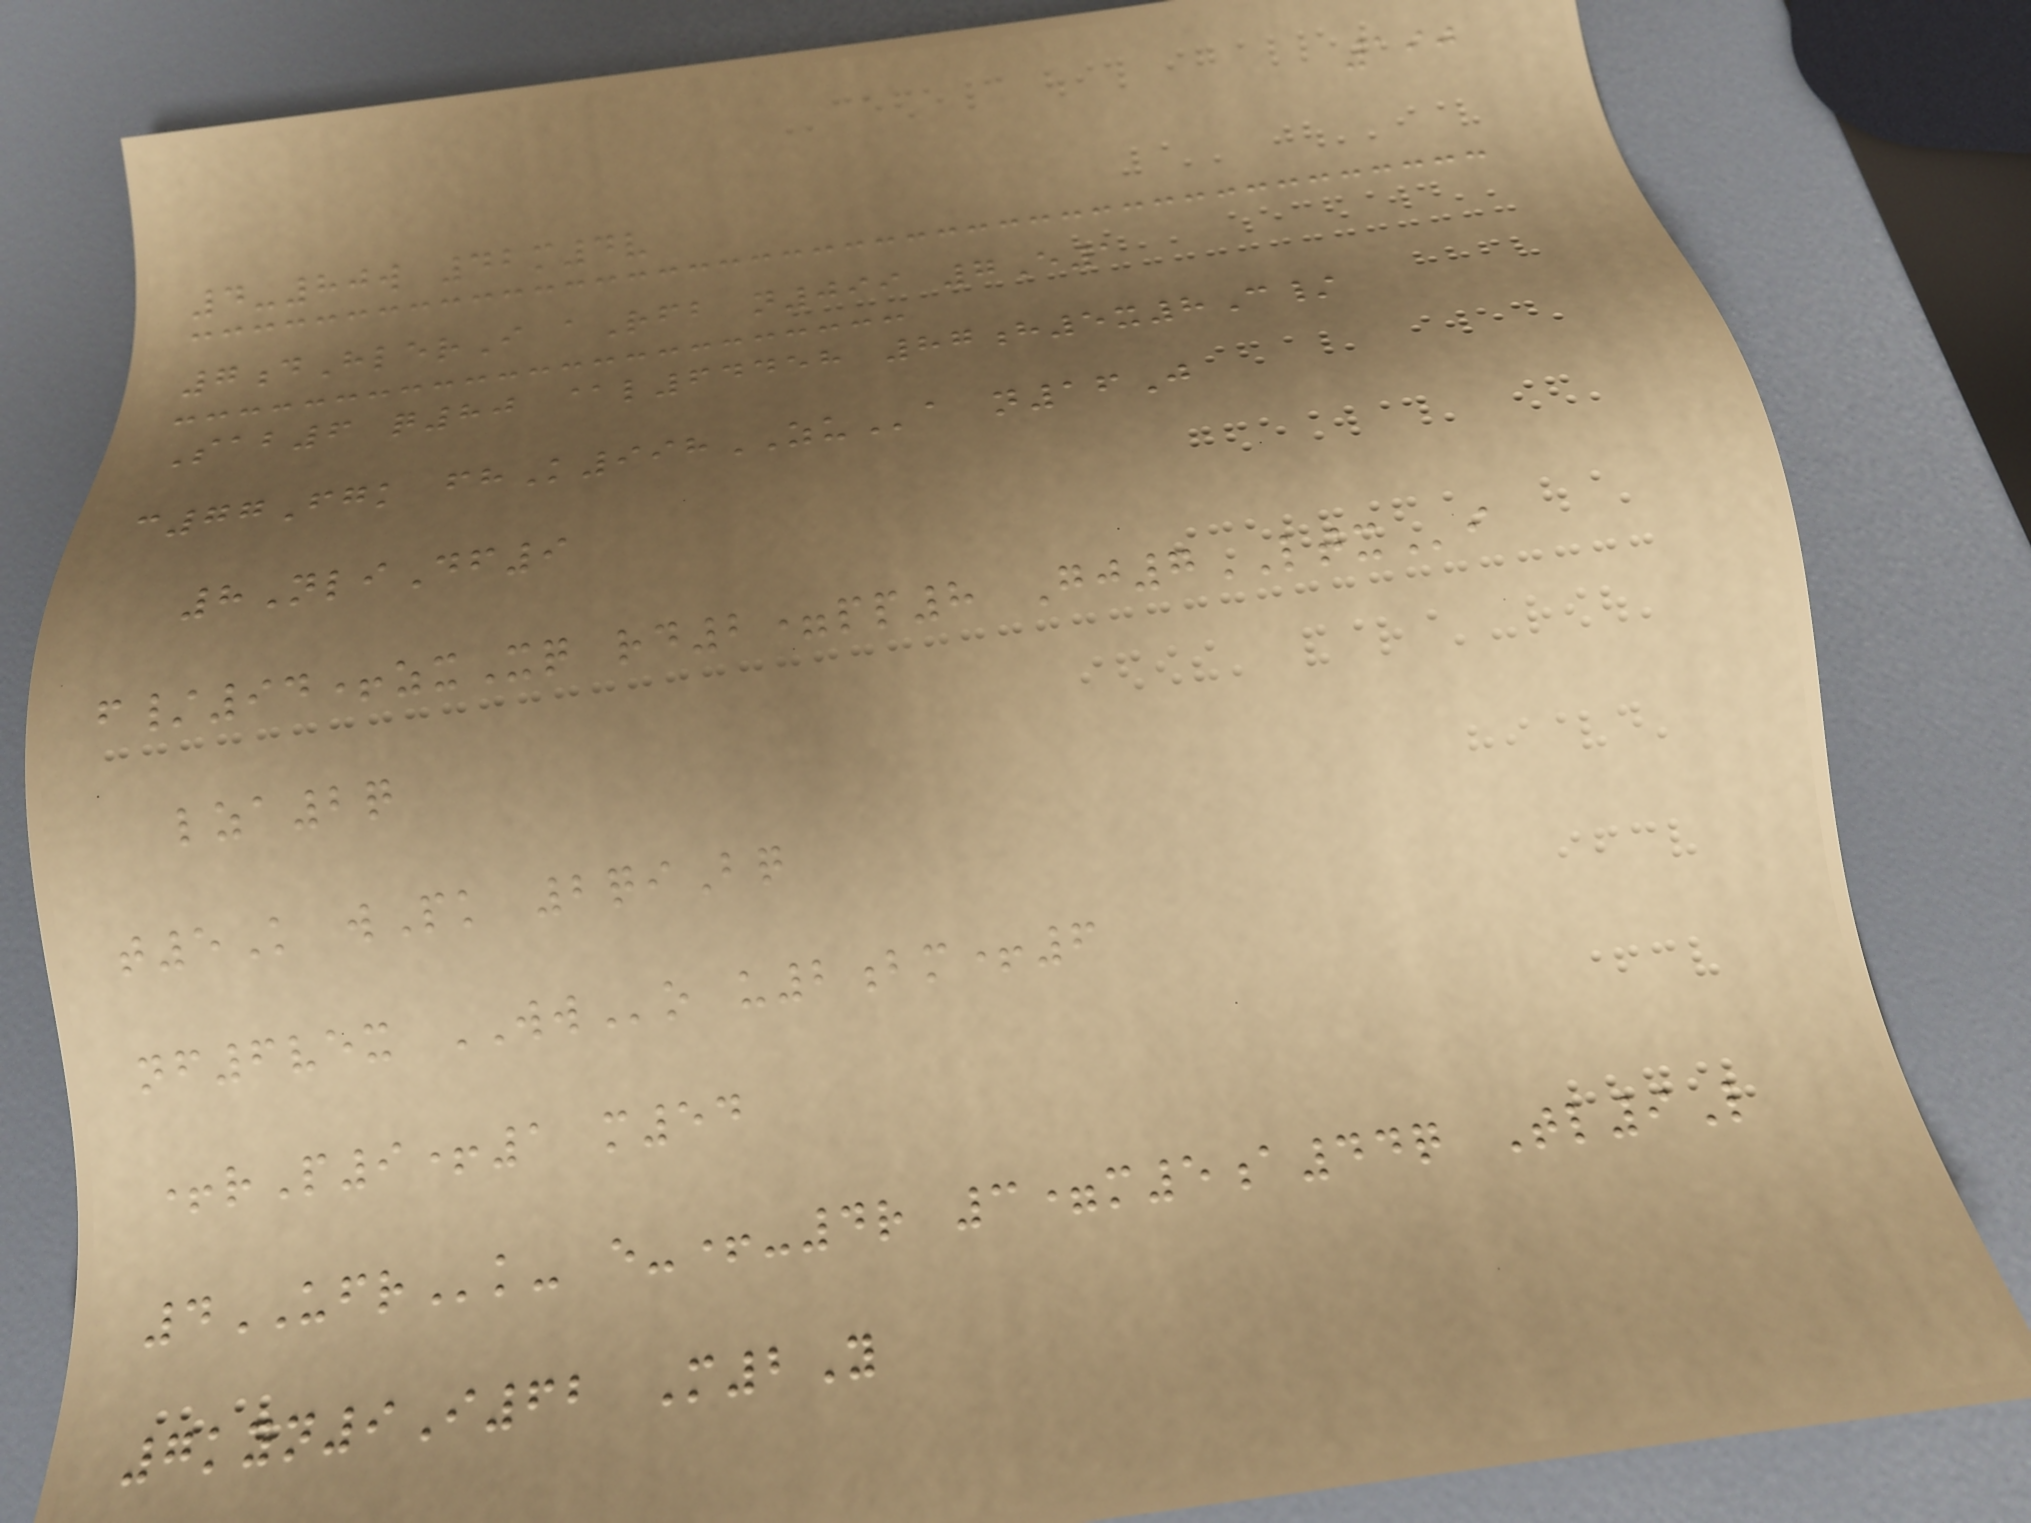190
4-80w 42m4v
7dHlerI aRfb n099 7E1
Sab6 q80 @l64458 87h5x8C/
c77Fgk fhK998ZUa n16J
8NliDf9
f/94+zxXq rd2=pp8 Gj7LTXi
lza2q
t5K wPk 2qiBq
nf6vex WWo u2bm+6
+rP9+1 m54
4UFRk- e-+-4r 3=m5a44q Tl9L
7kyn9I62 M2Y
